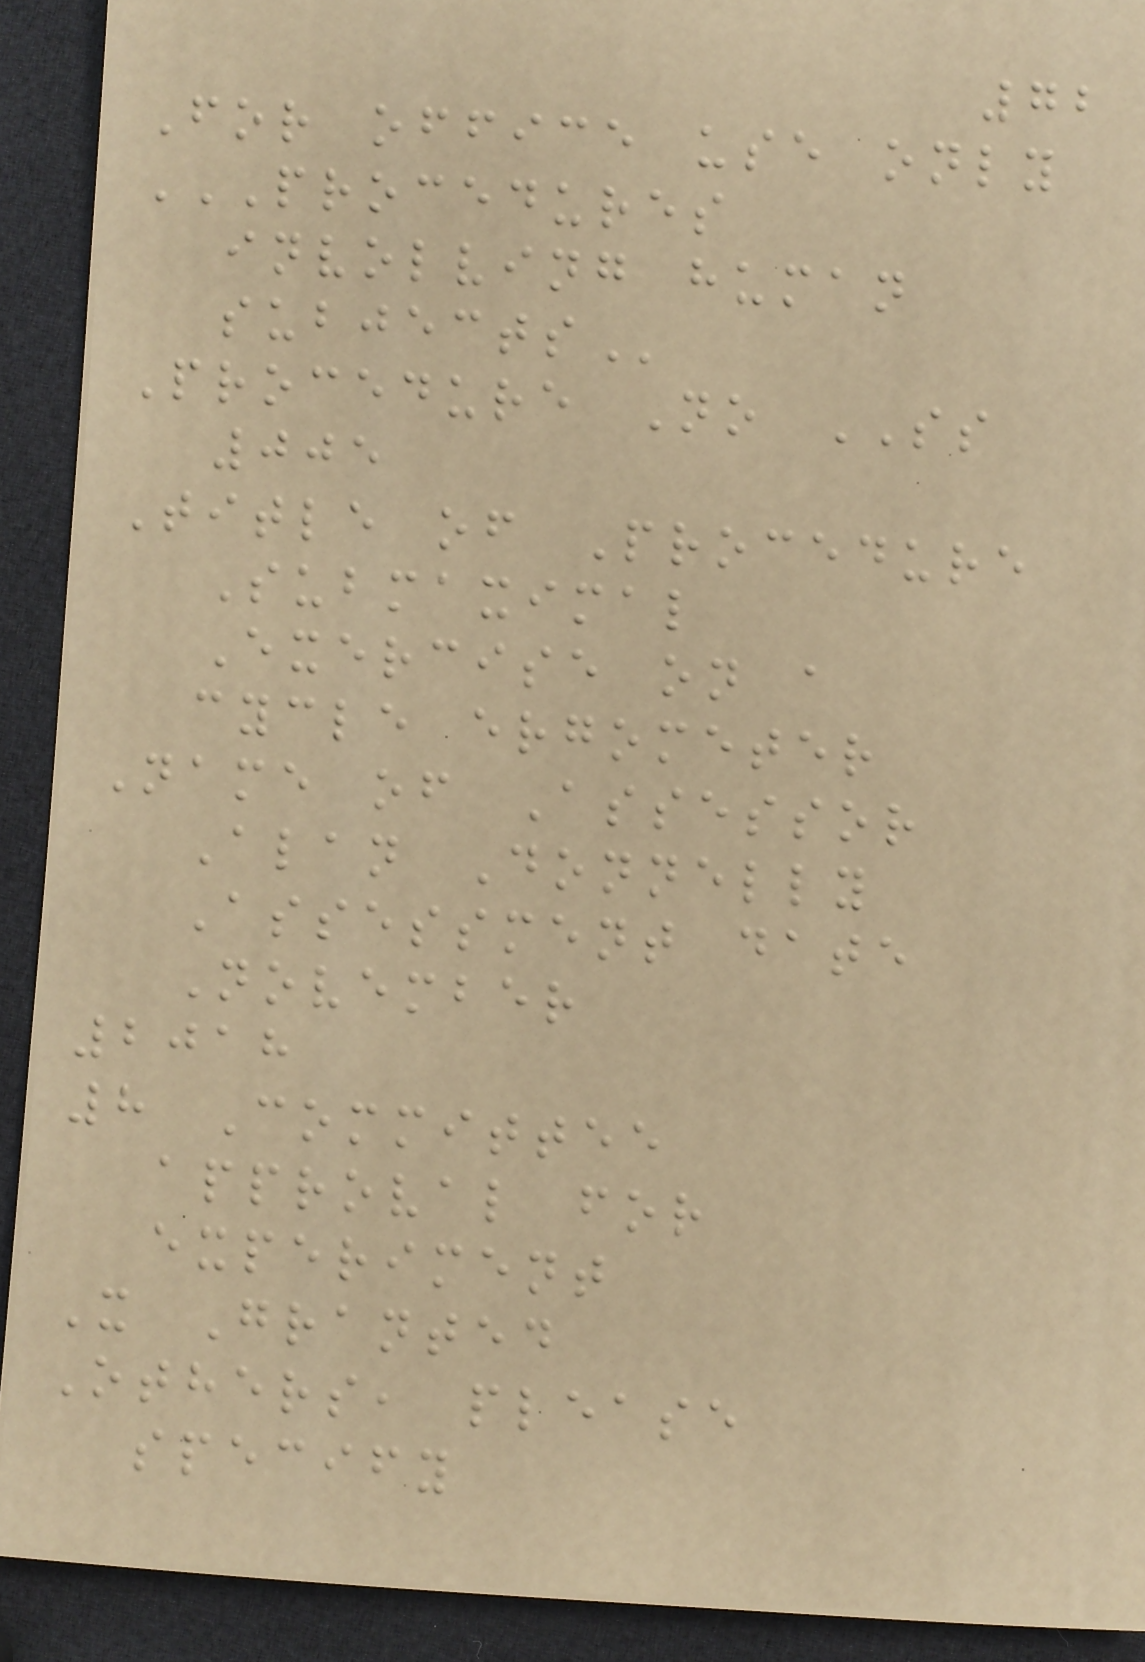72
For office use only
PROCEDURES
INVOLVING HUMAN
SUBJECTS
Procedure No SS
005
Title of Procedure
Submaximal
Exercise on a
cycle ergometer
Name of Assessor
Alan Donnelly
Assessment date
November
2018
8 Committee
approval for
experiment
X Granted
Others, please
specify
